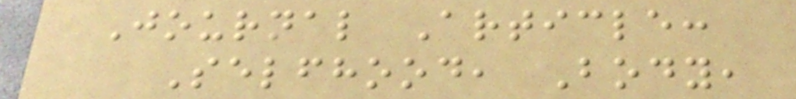Journal Article:
Selfhood, Body,
